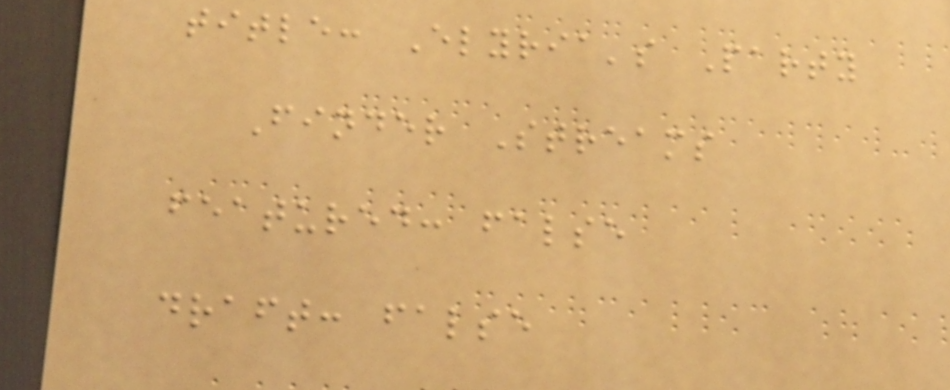title: Elyria's Party
Finder Streams
featured: false
draft: false
